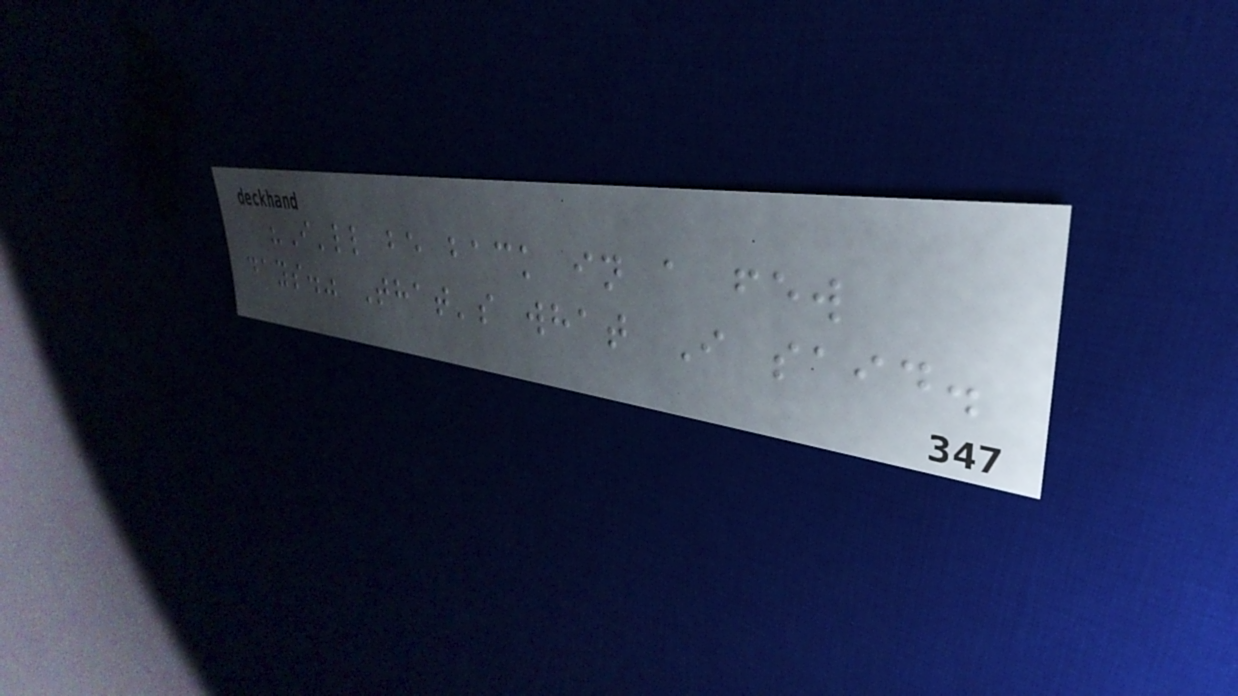"I'll be back in a few
days." That's what I said.
